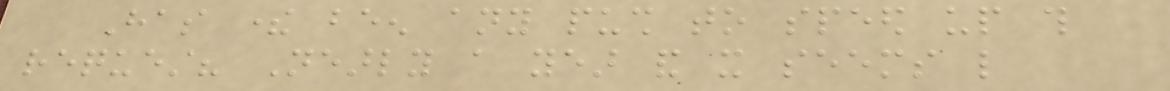Has there been any push to speed up this
request? Nearly a year and it seems like
